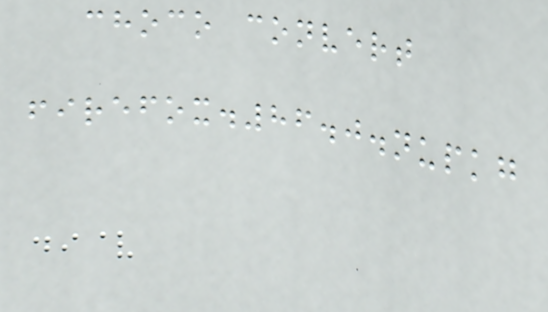choco convert
firefox.86.0.nupkg
